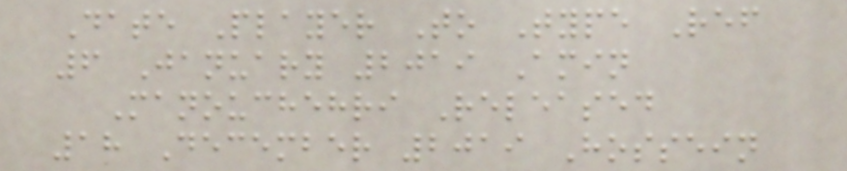Date Player To Type Ref
6 January 2019 Amin
Manouchehri Released
18 December 2019 Hossein
